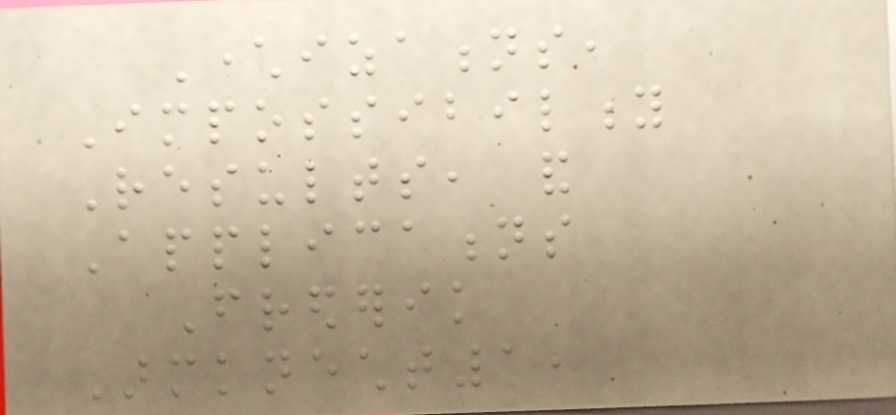Characterizations,
Impossibility
Results, and
Applications
Frederik
Armknecht1,
